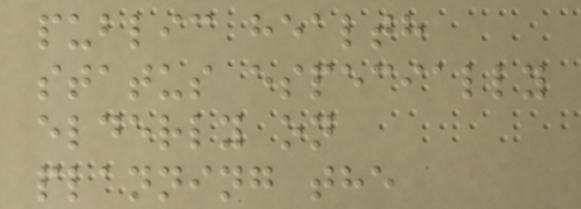public health
status especially
elderly on
planning the
